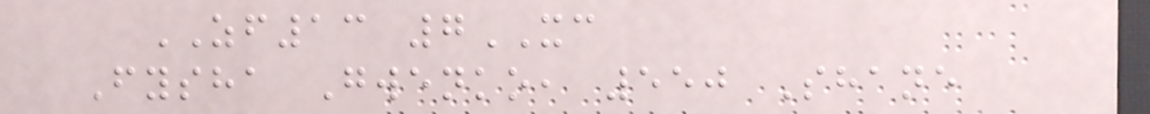ZF13 7XC
Fysha Gwenko, 550 Shane
